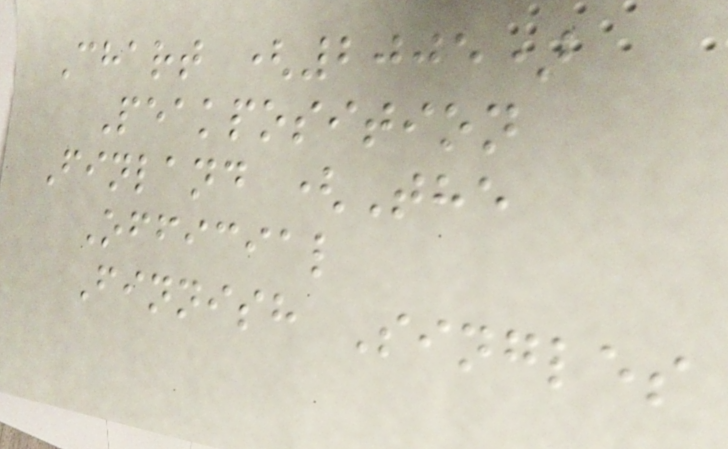Chart (2005)
Peakposition
Finland (The
Official
Finnish Singles
